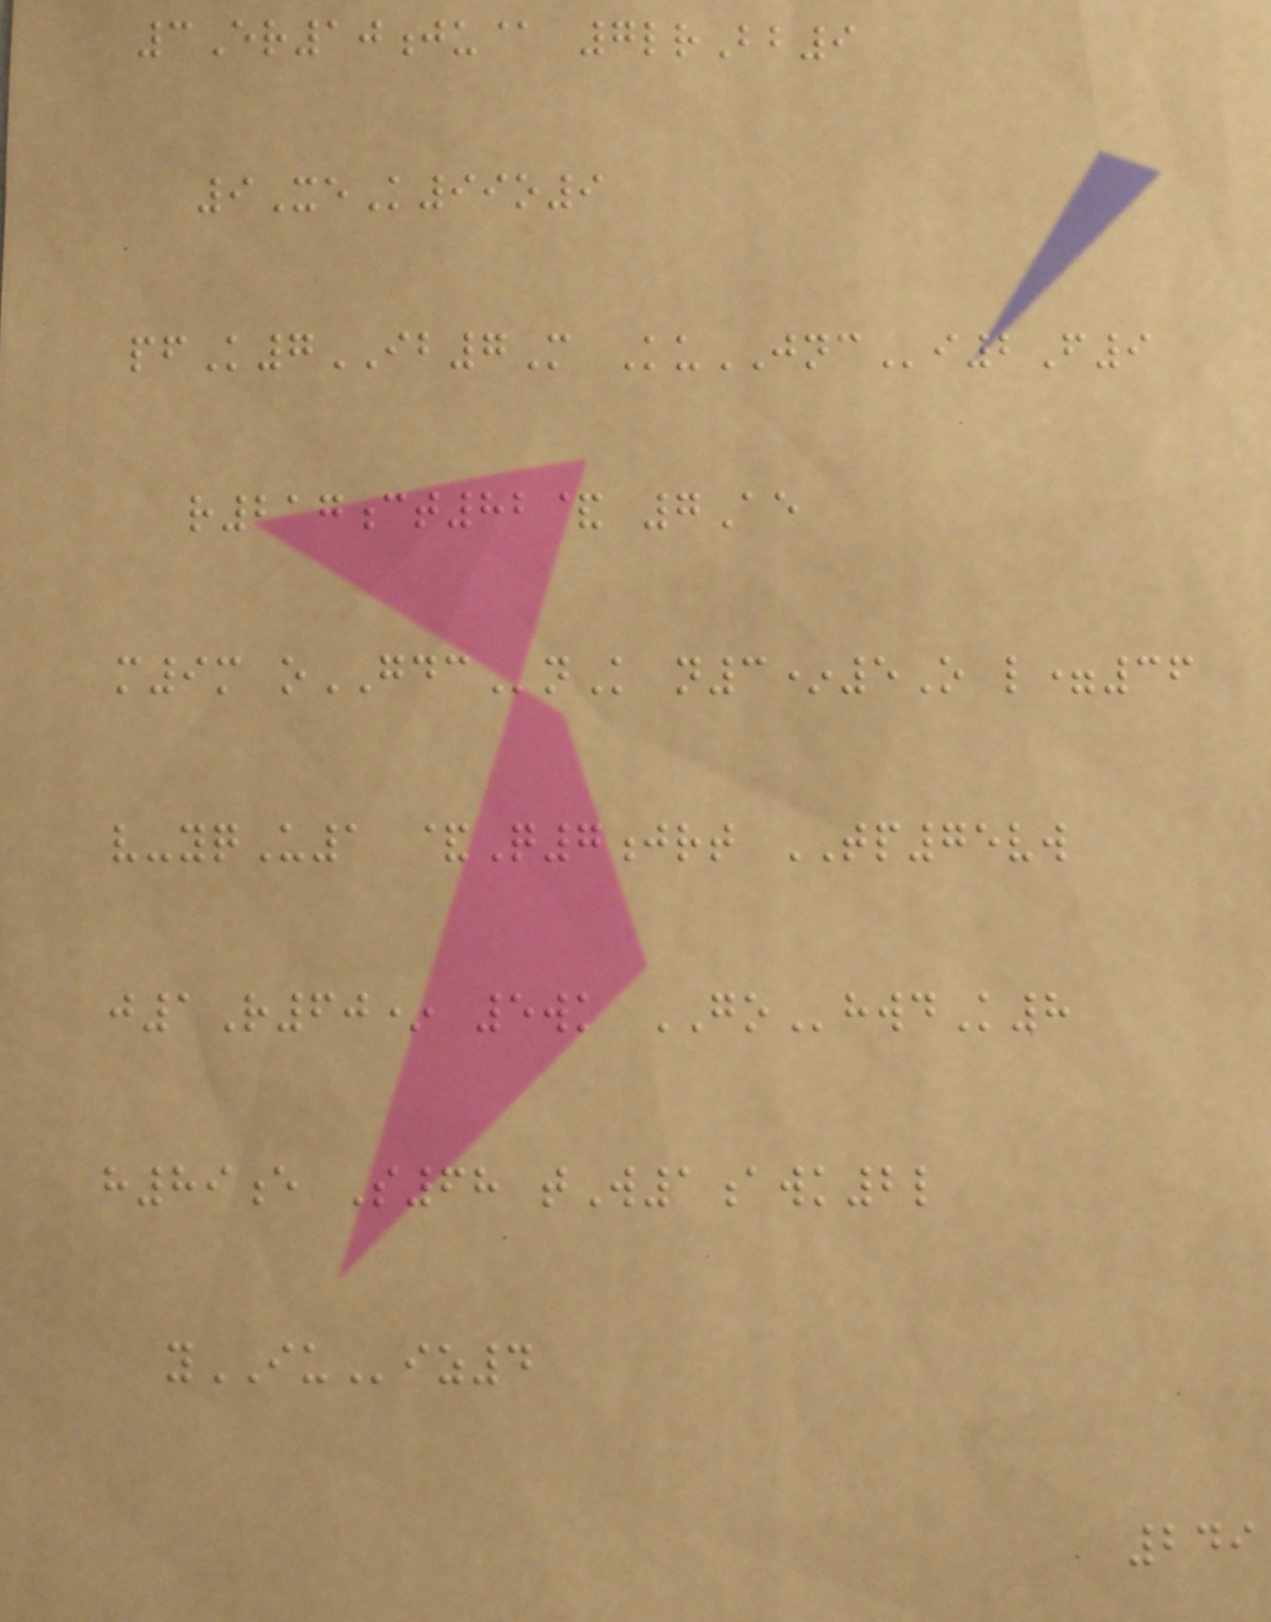3Er10ju@ 7lrBb9
9XeK99o9
pfK7IB7M KuJNCi2F9
r217ct82& 7Ae
m9m oGDCnK n3*5O l=36
v-yqU1 &Q7jrt TP75vw
j1R60* 5wk GOhwdK8
h89e S68 tW1awk2l
yIUiz4
249
